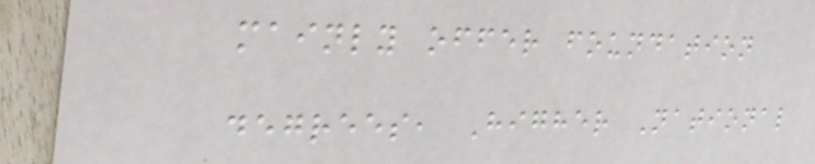mainly offer foundation
degrees, Higher National
